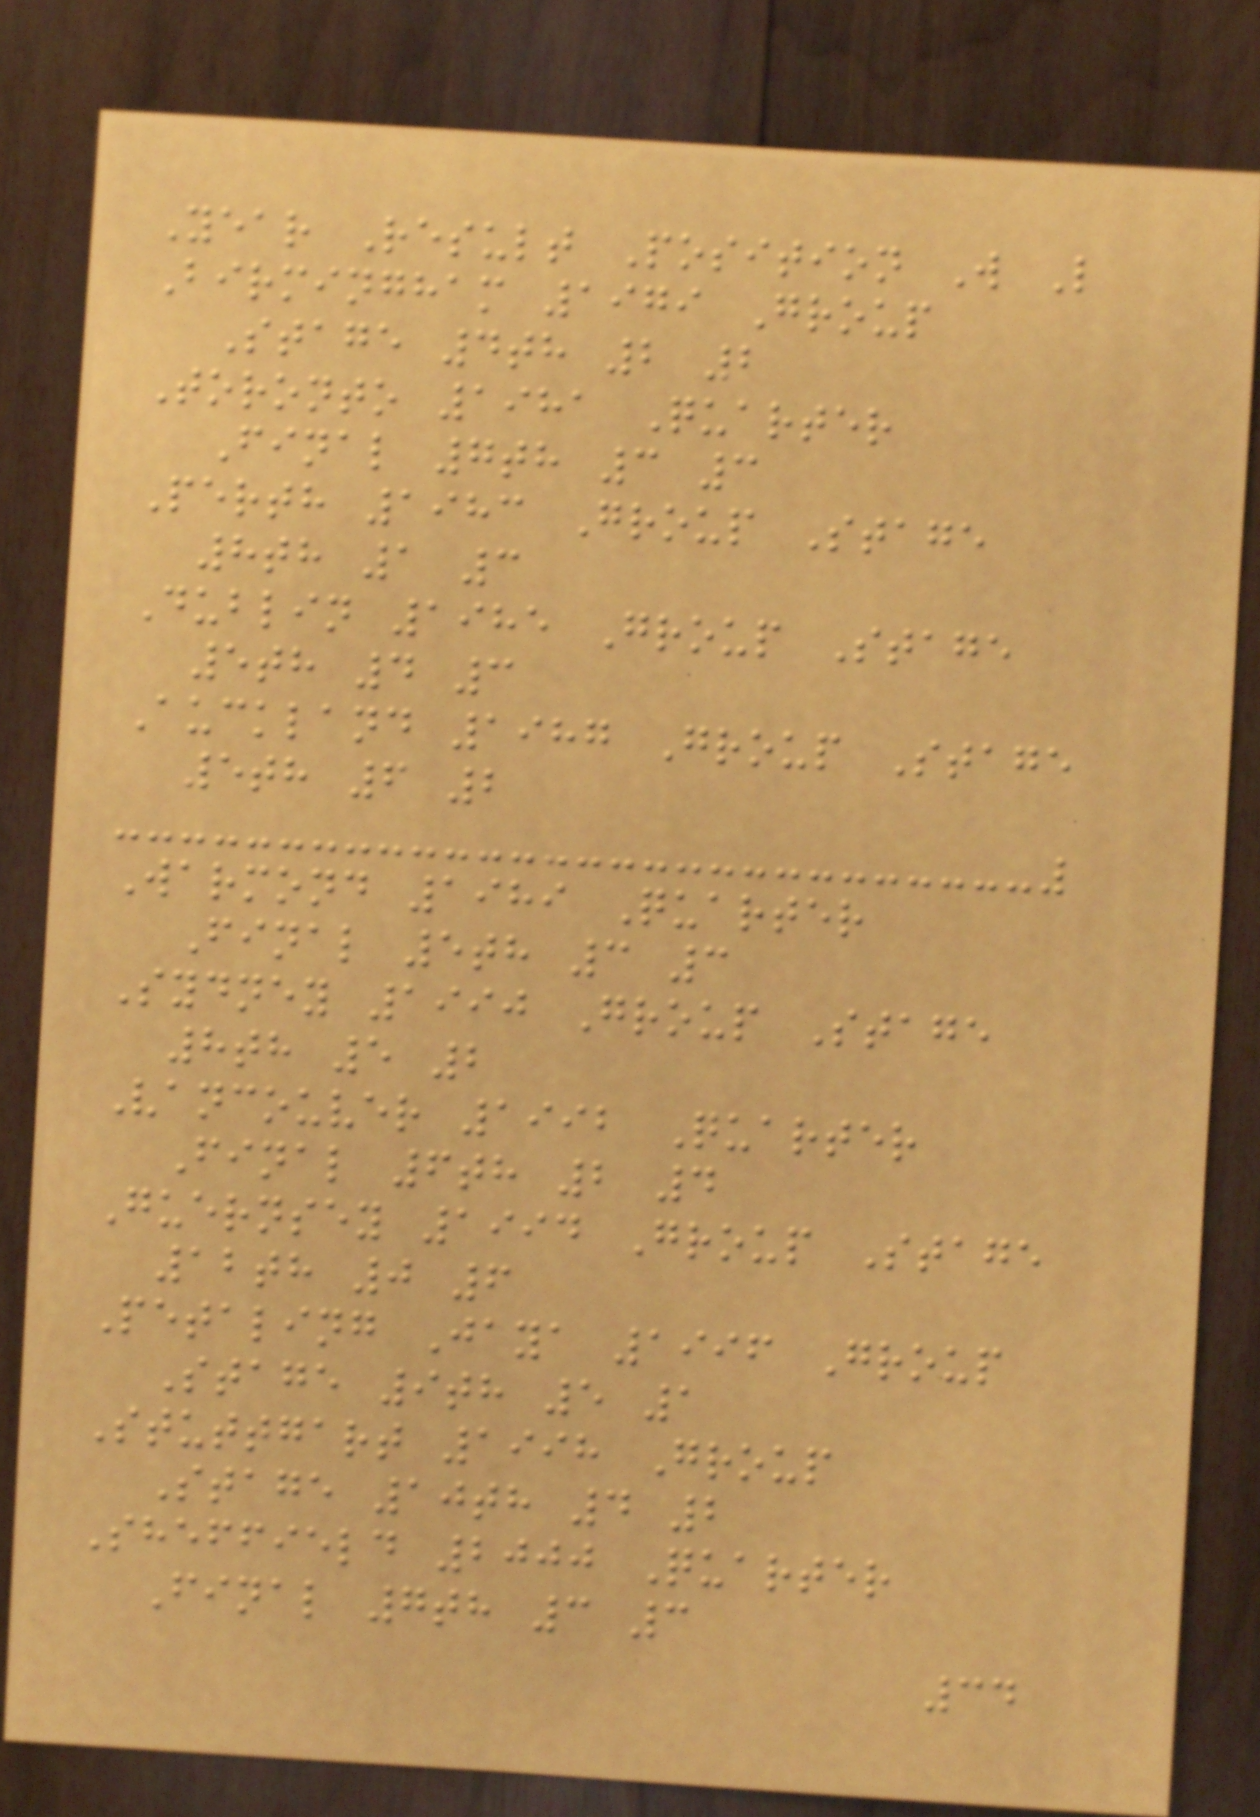Year Result Position W L
Birmingham 1979 Group
Stage 4th 2 2
Toronto 1981 Quarter
Final 7th 3 3
Perth 1983 Group Stage
8th 1 3
Dublin 1985 Group Stage
5th 4 3
Auckland 1987 Group Stage
5th 6 2
Warmond 1989 Quarter
Final 5th 3 3
Sydney 1990 Group Stage
8th 5 2
Vancouver 1992 Quarter
Final 6th 2 4
Guernsey 1994 Group Stage
12th 0 6
Petaling Jaya 1996 Group
Stage 9th 5 1
Stuttgart 1998 Group
Stage 10th 4 2
Sheffield 2000 Quarter
Final 7th 3 3
34
